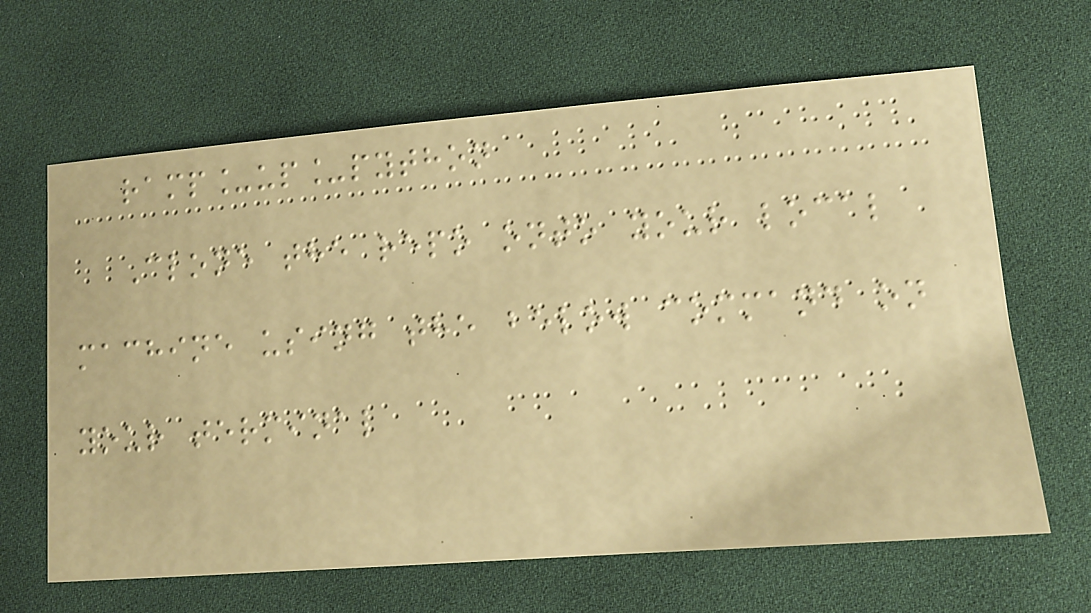ramp_up_python
Clone the repo onto your local
machine using the below command on
your terminal
